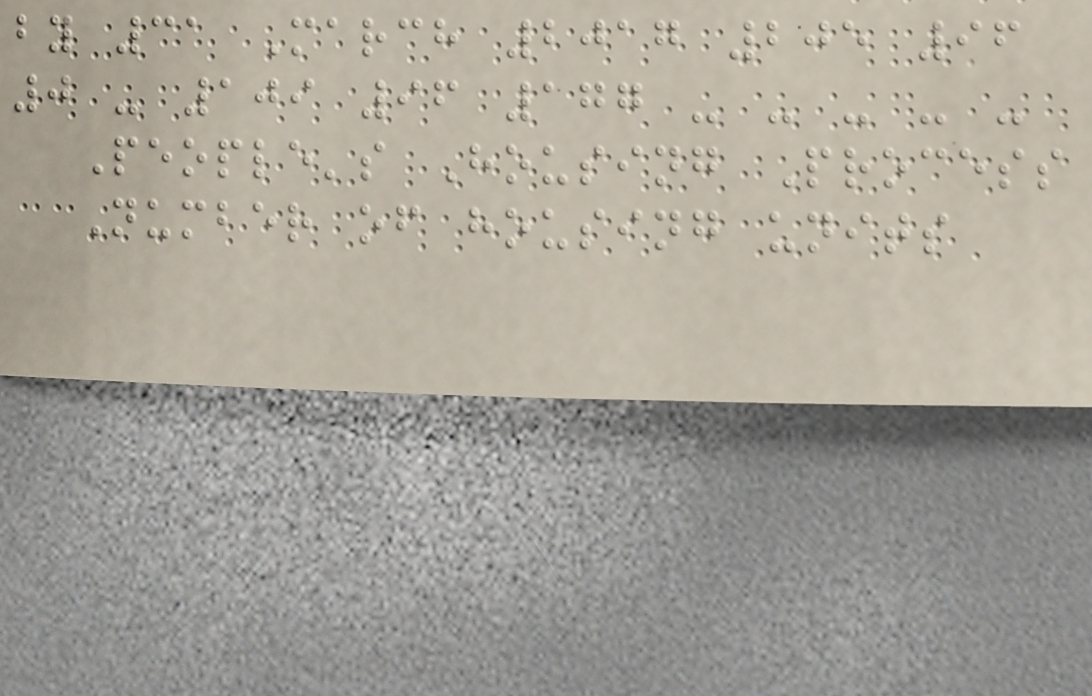by 31 March 2017 205 96
0 - 109 96 177 - - - - -
People's Housing Process
Number of housing units
